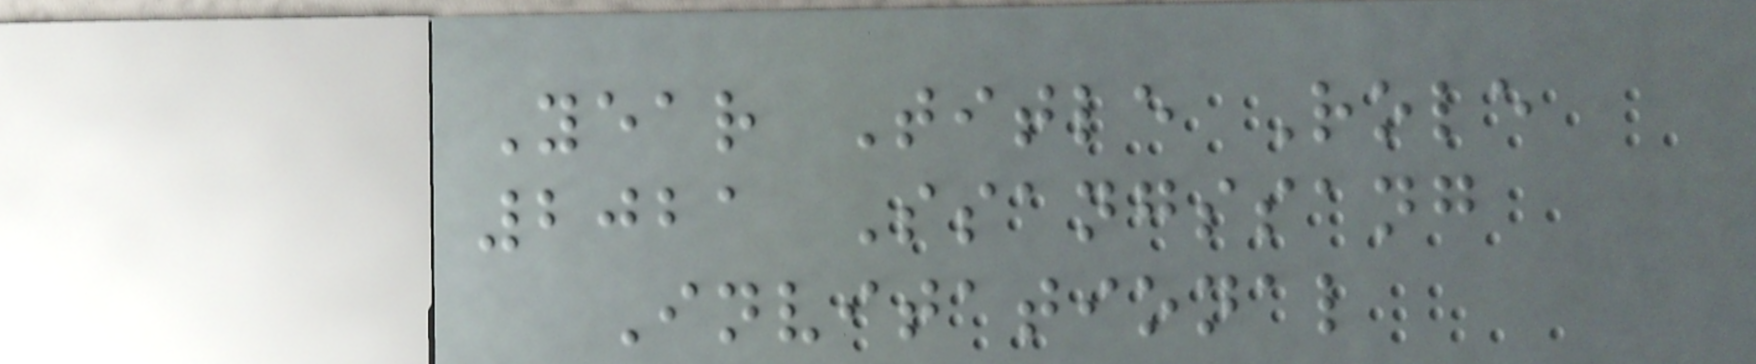Year Title Role
2021 Ssangssang
Invitational
